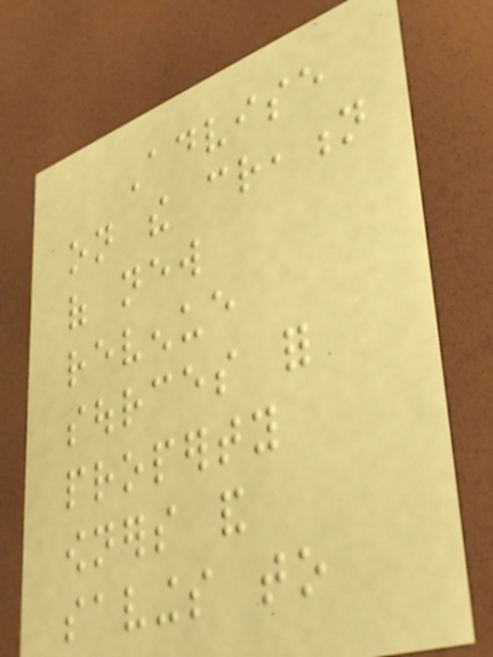Advise
on the creation
of new
revenue
sources for
property
owners and
savings to
